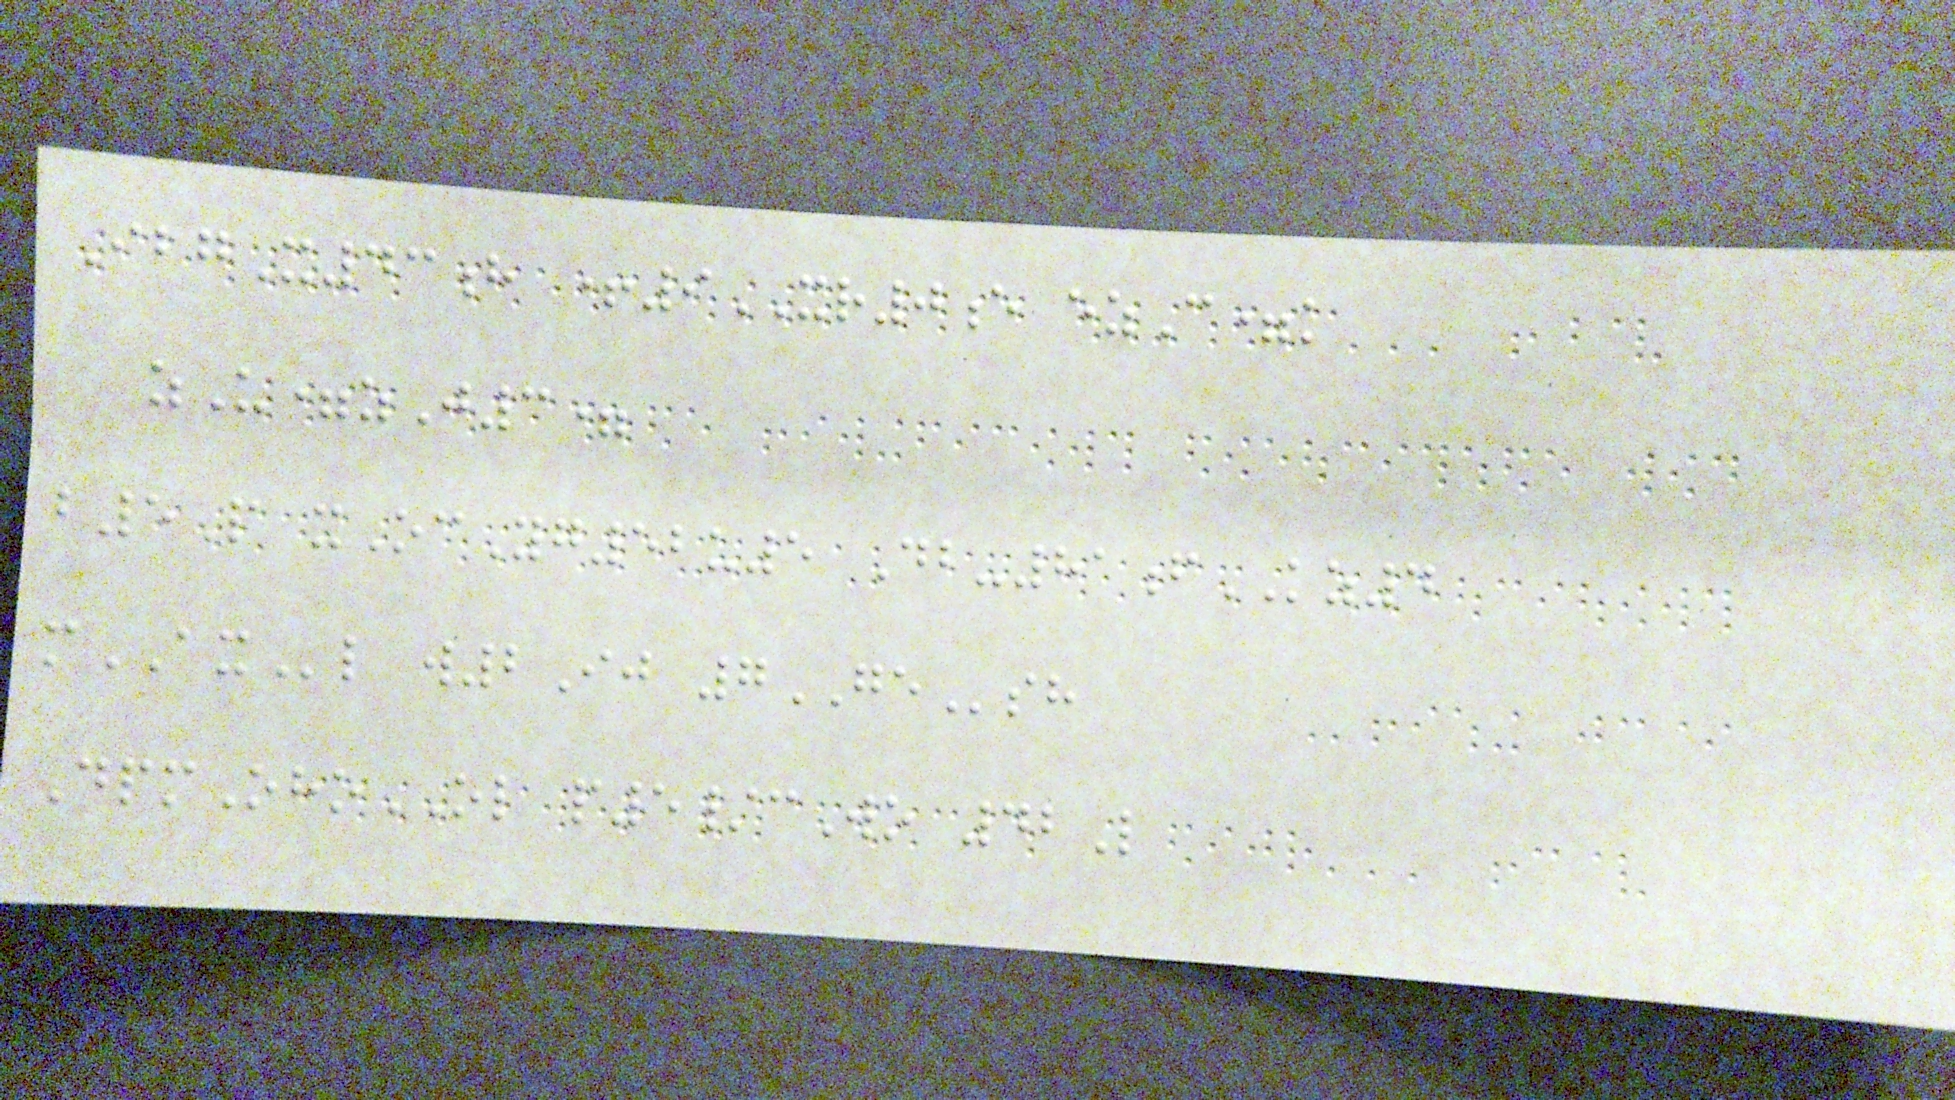IbgX43h +9XR0e ezC=k
zU=zJ3=
b5P xOcYg52u5 Db-81fKZ4
mAXl w2Ij 7GEsh
DpmOhoOL p5/cWo 42L
